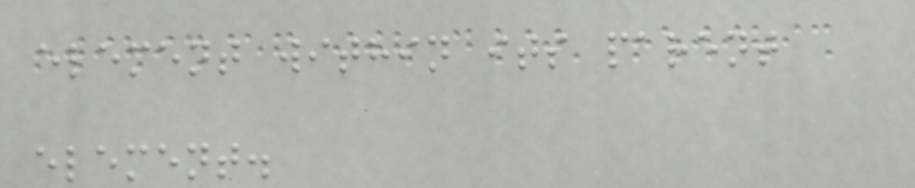element within its parent
element.
